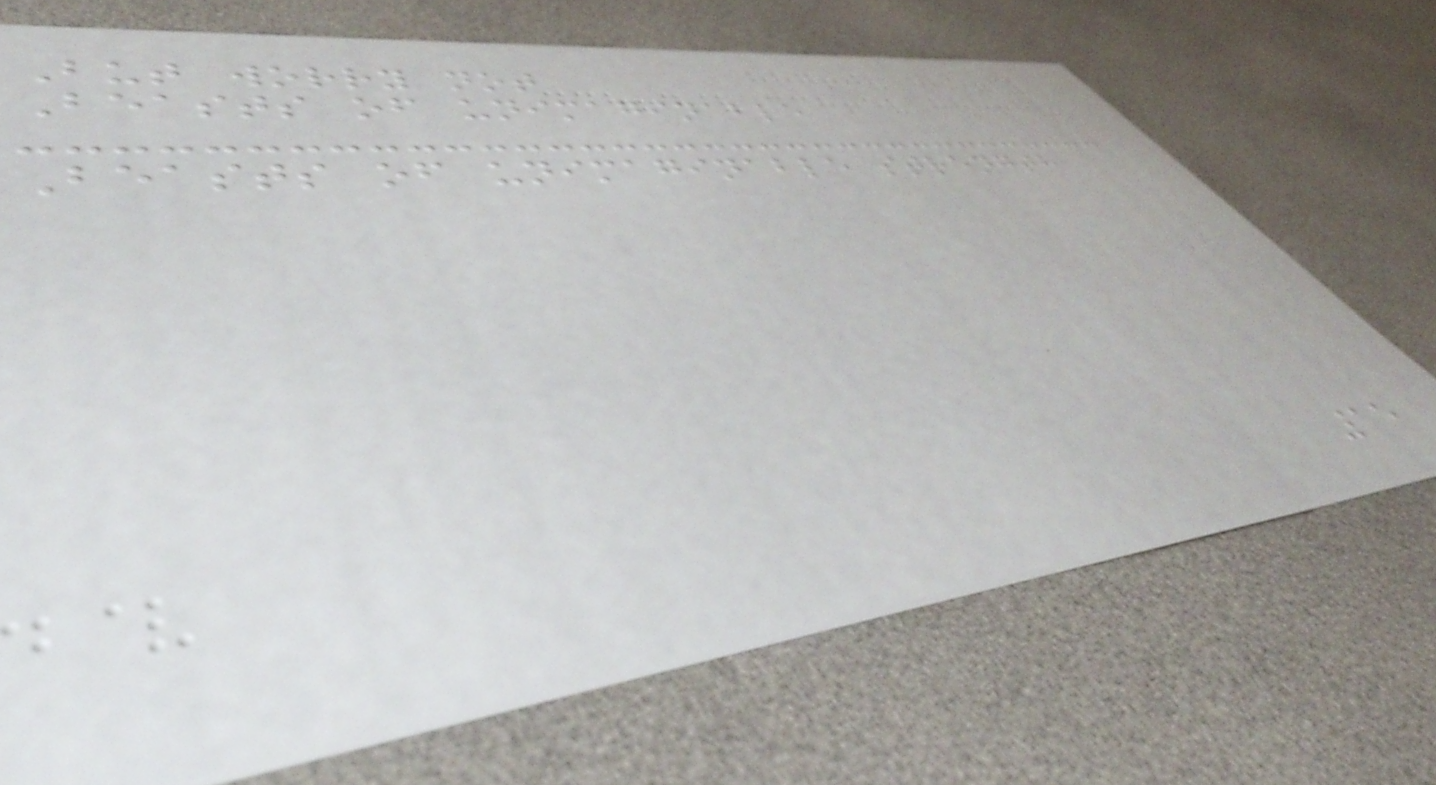But worry not
Beasts of unimaginable
Beasts of unimaginable strength
15
